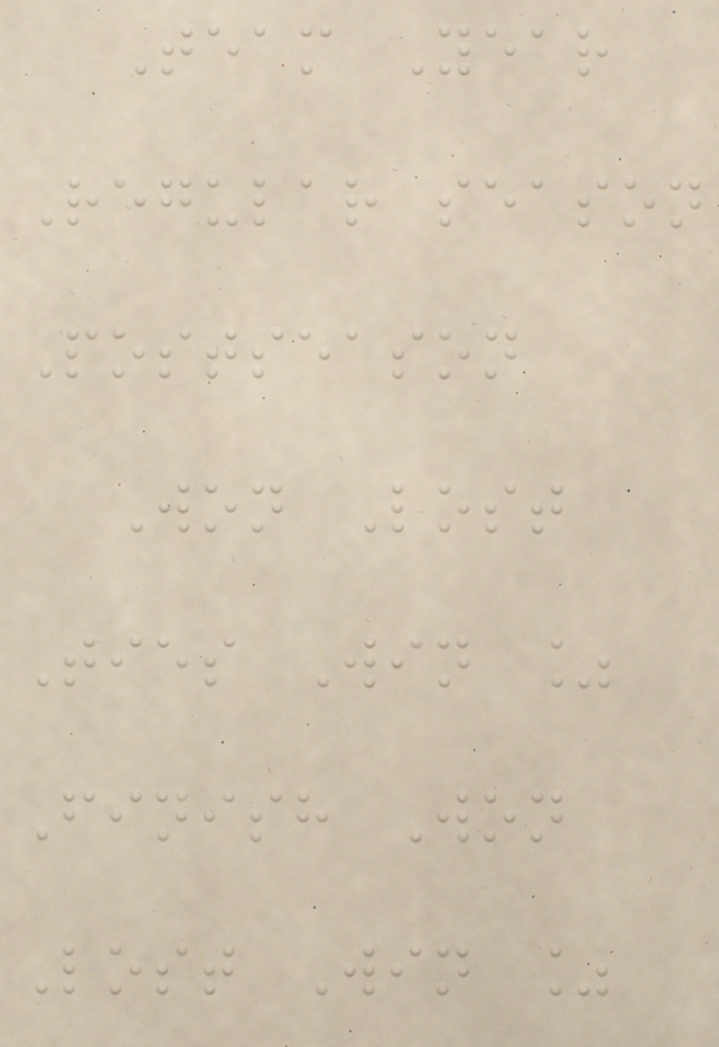Team Year
Regular season
Postseason
Won Lost
Ties Win %
Finish Won
Lost Win %
